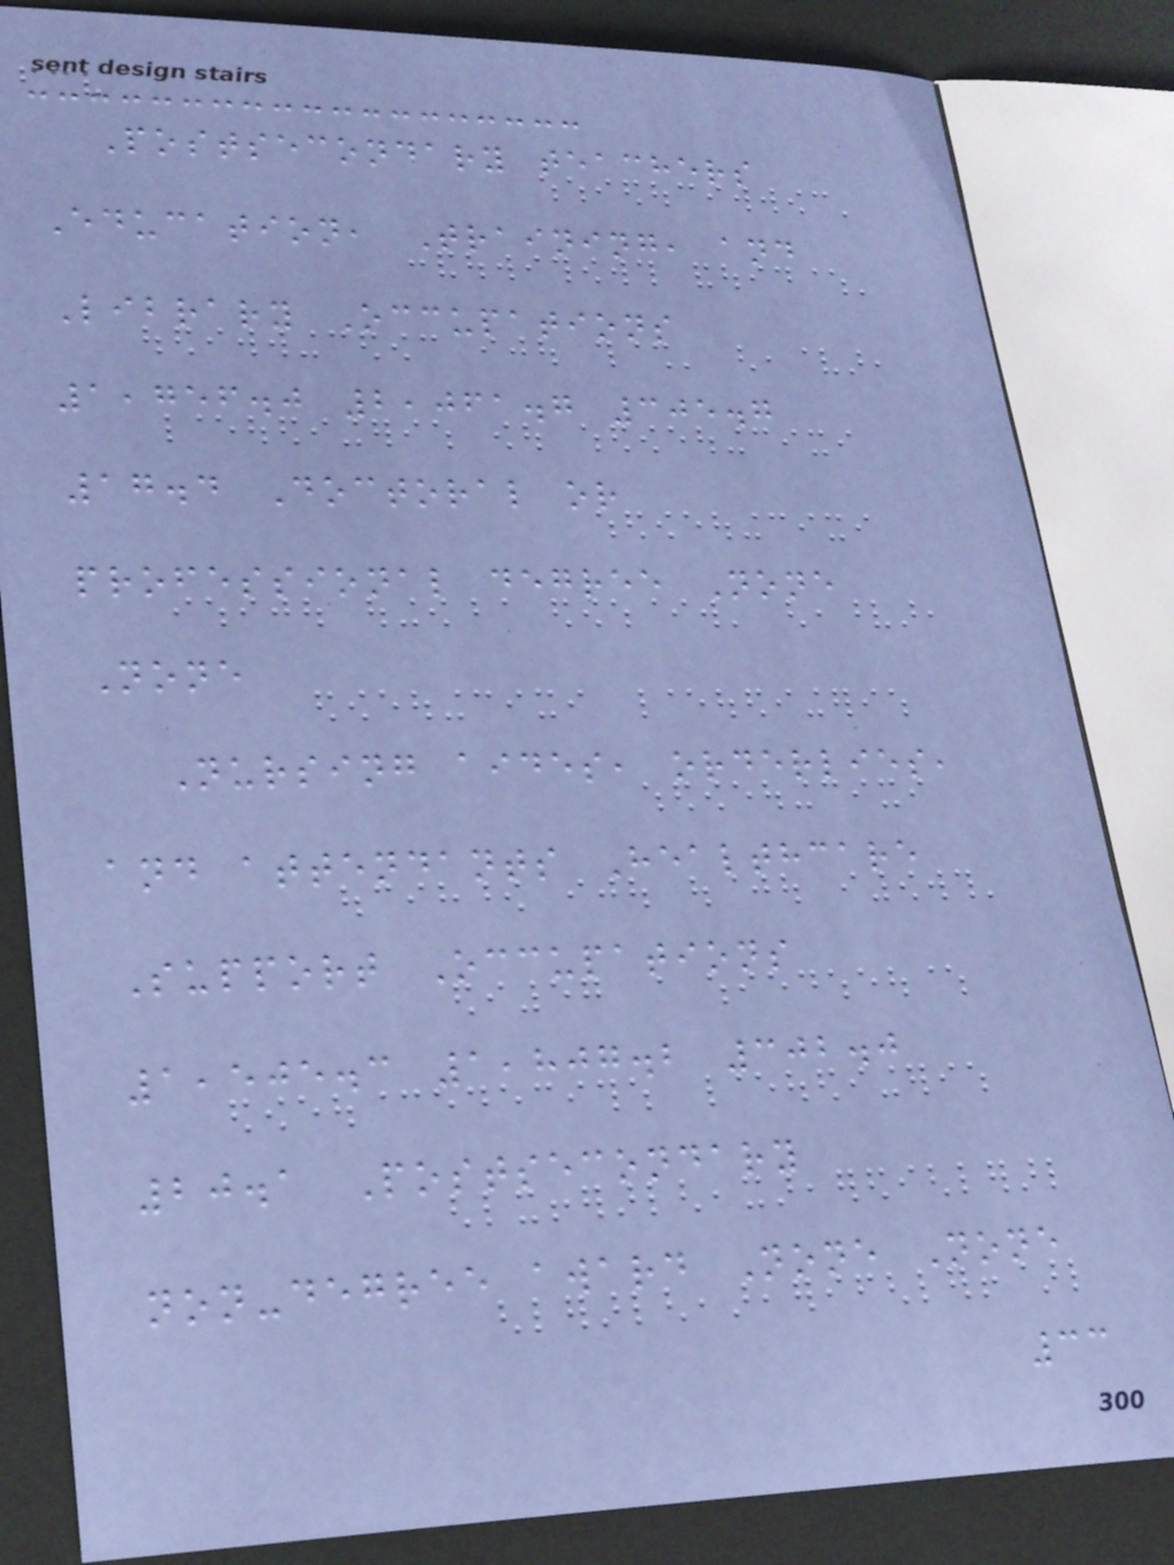Postsecondary teachers
Education, Training, and
Library Occupations
1,756.0 2,061.7 305.7
17.4 Doctoral or
professional degree None
None
Nursing aides, orderlies,
and attendants Healthcare
Support Occupations
1,505.3 1,807.2 302.0
20.1 Postsecondary
non-degree award None None
33
